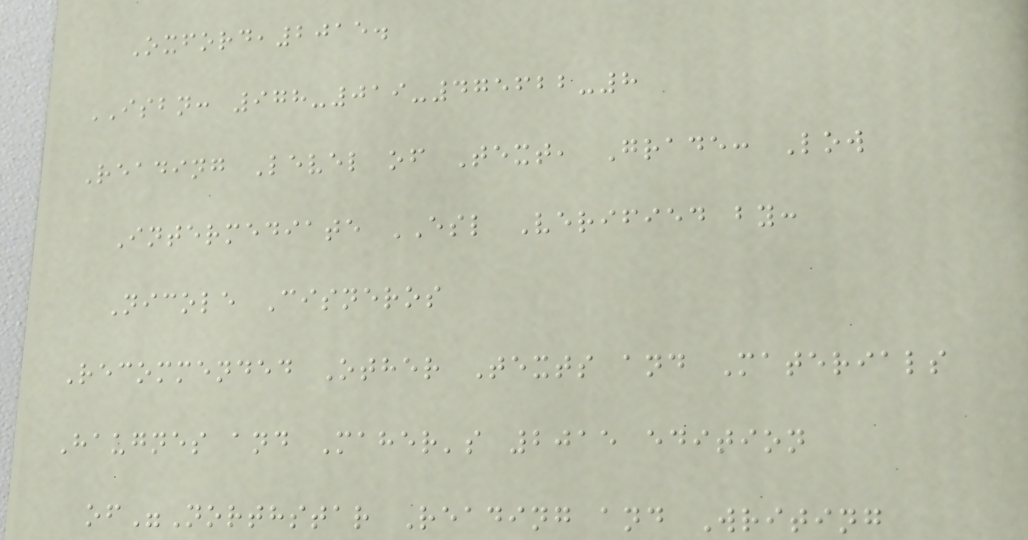Oxford,2015.
ISBN: 978-019-475622-8
Reading Level of Text, Grade: Low
Intermediate ESL Verified by:
Nicole Cisneros
Recommended Other Texts and Materials
Haugnes and Maher's 2015 edition
of"Northstar Reading and Writing
